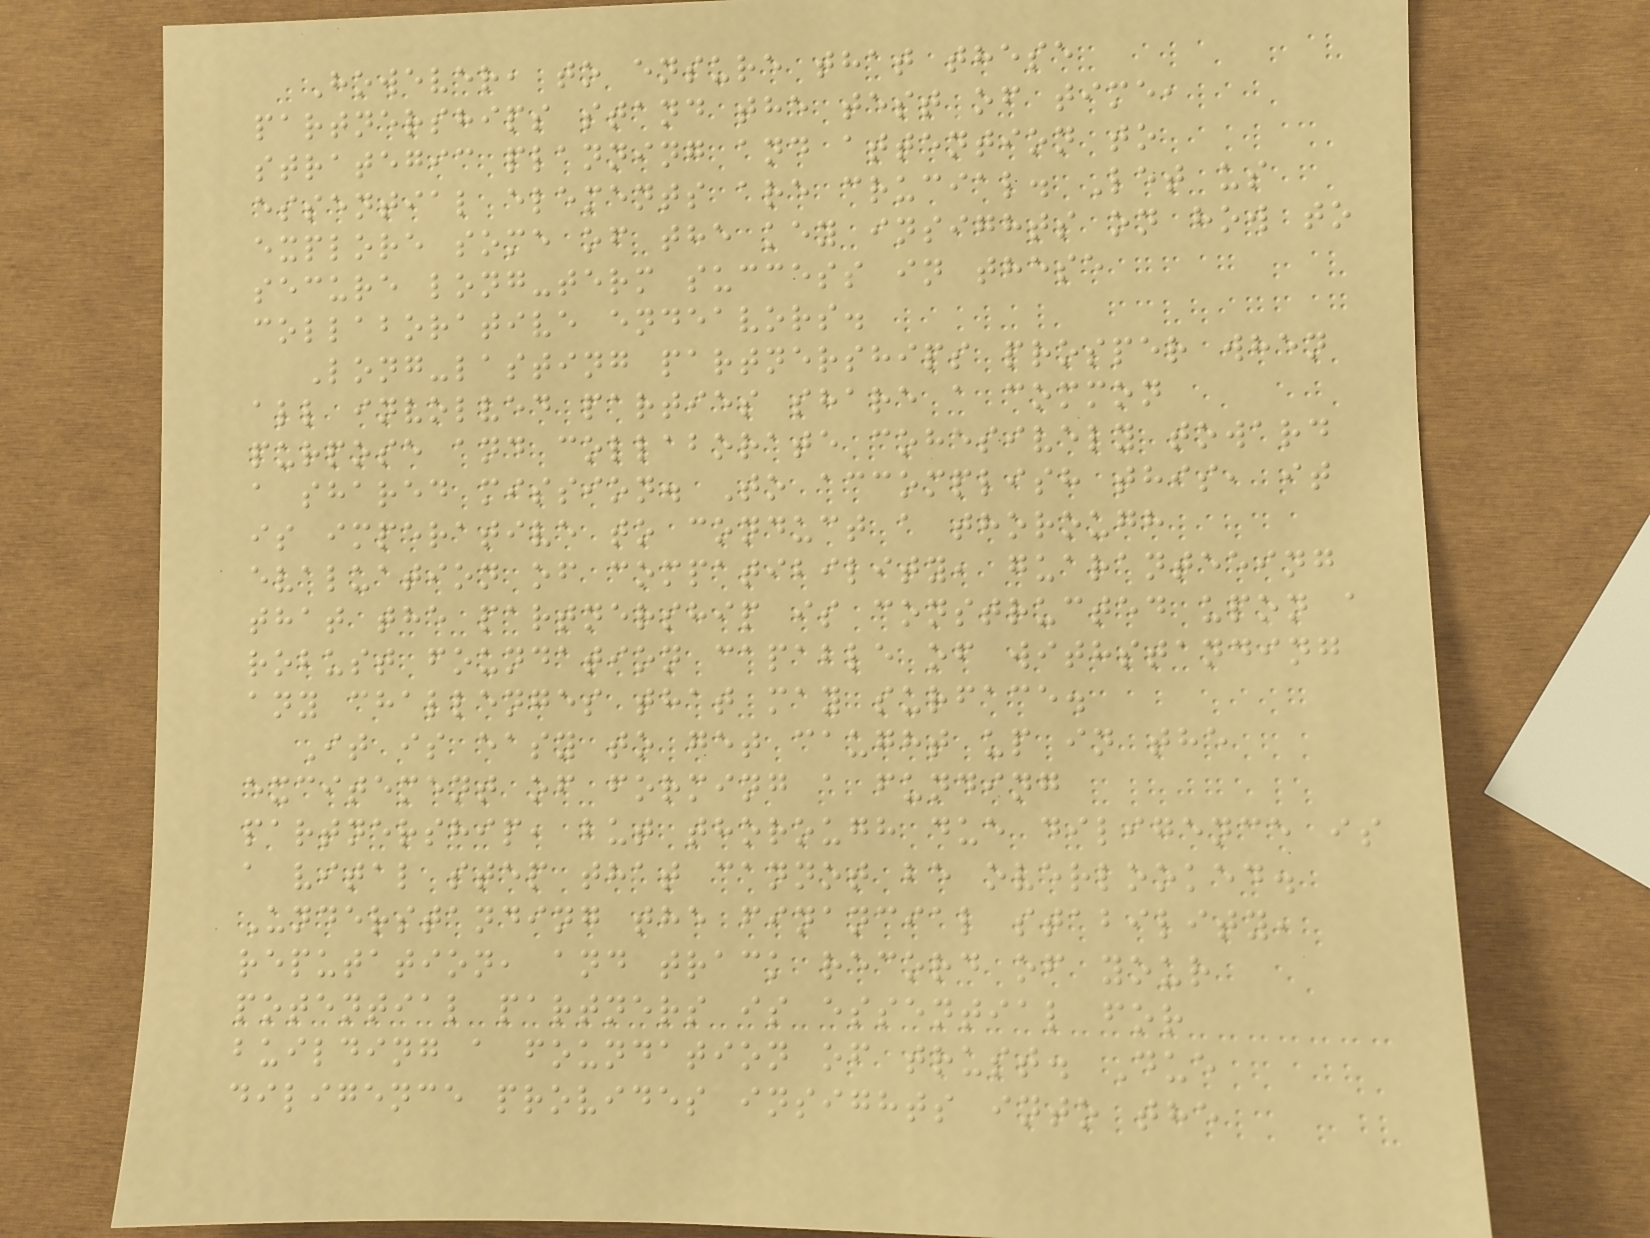However, to ensure that these
partnerships stand the test of time,
strategic planning and attention to
essential elements are crucial. Let us
explore some of the key insights on how to
secure long-term success in these
collaborative endeavors.
Long-lasting partnerships prosper when
all involved parties share a common
purpose and collaborate cohesively toward
a shared mission. To accomplish this, it
is imperative to conduct a thorough
evaluation of compatibility, guaranteeing
that the partnership is constructed upon a
robust foundation capable of withstanding
any challenges that may surface.
It is easy to get caught up in the
excitement of forming a funding
partnership, but thorough due diligence is
a vital step that cannot be overlooked.
Understanding the financial stability,
reputation, and track record of your
potential partners is essential for
building a foundation of trust. Due
diligence provides insights into the
